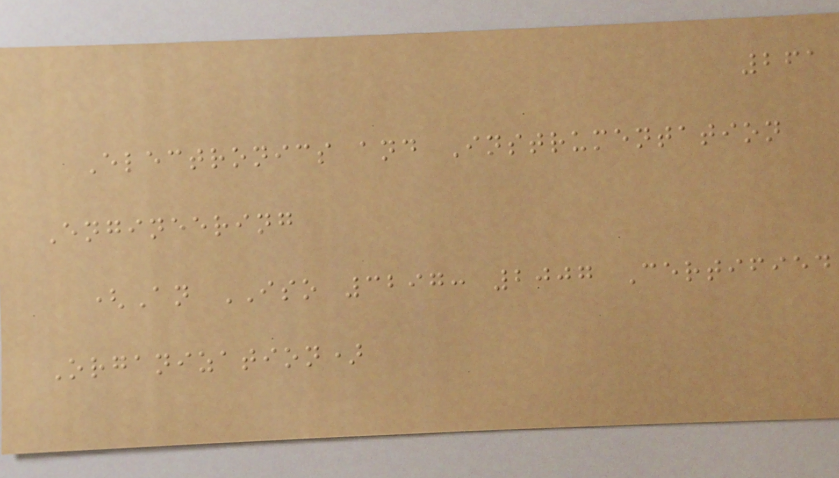261
Electronics and Instrumentation
Engineering
(An ISO 3297: 2007 Certified
Organization)
